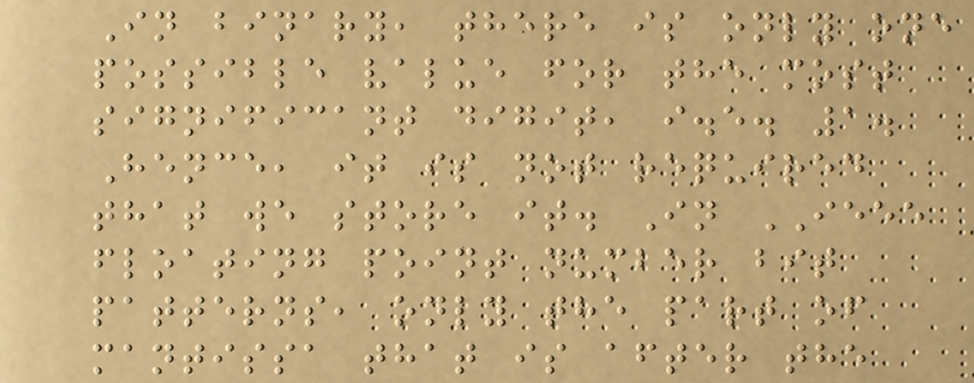In binary, there is only one
possible value for the most
significant digit, i.e. 1.
Hence, it is not required
that we store it. In IEEE
floating point number bit
patterns, only the part of
mantissa that is after the
